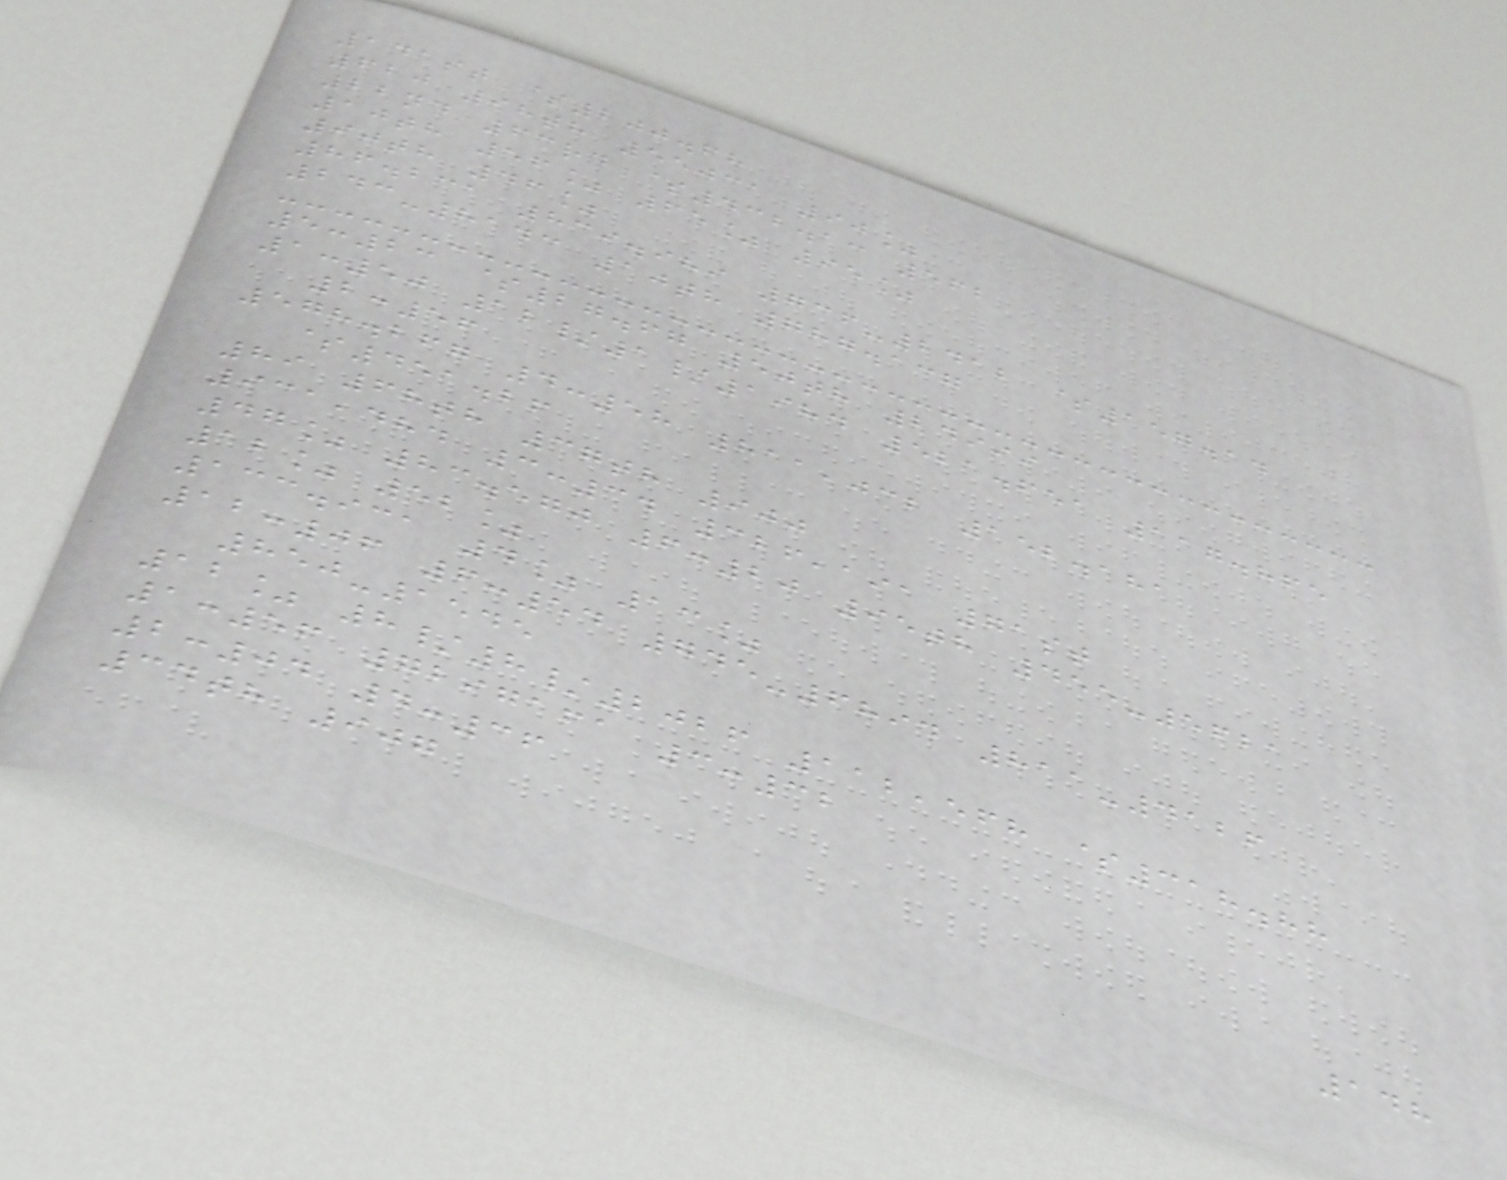141st $200.68
620 98th 55031 90%
22nd 63rd $432.13 562
10th 56% 65% 95%
90th 46%
86.231 839.989 736-2412 $157.14
243-8143 10th 787.137
5:23 $27.67 50th 24999
1:50 12/1/1984 521.651 117.865
2:56
578.267 4:58 811,032 152.181
$451.26
89 68th 37th 900
931,484 3:34 326,191 71st
47% 83.570 6:20 95th 455-5621
12% 52%
133.931 4% 13%
12:06 6:54 745-6894 811-4126
850-1545
12% 8/8/2026 112,568 $318.88
1:56 7297161 3:32
2:04 4:36
34th 907
148
